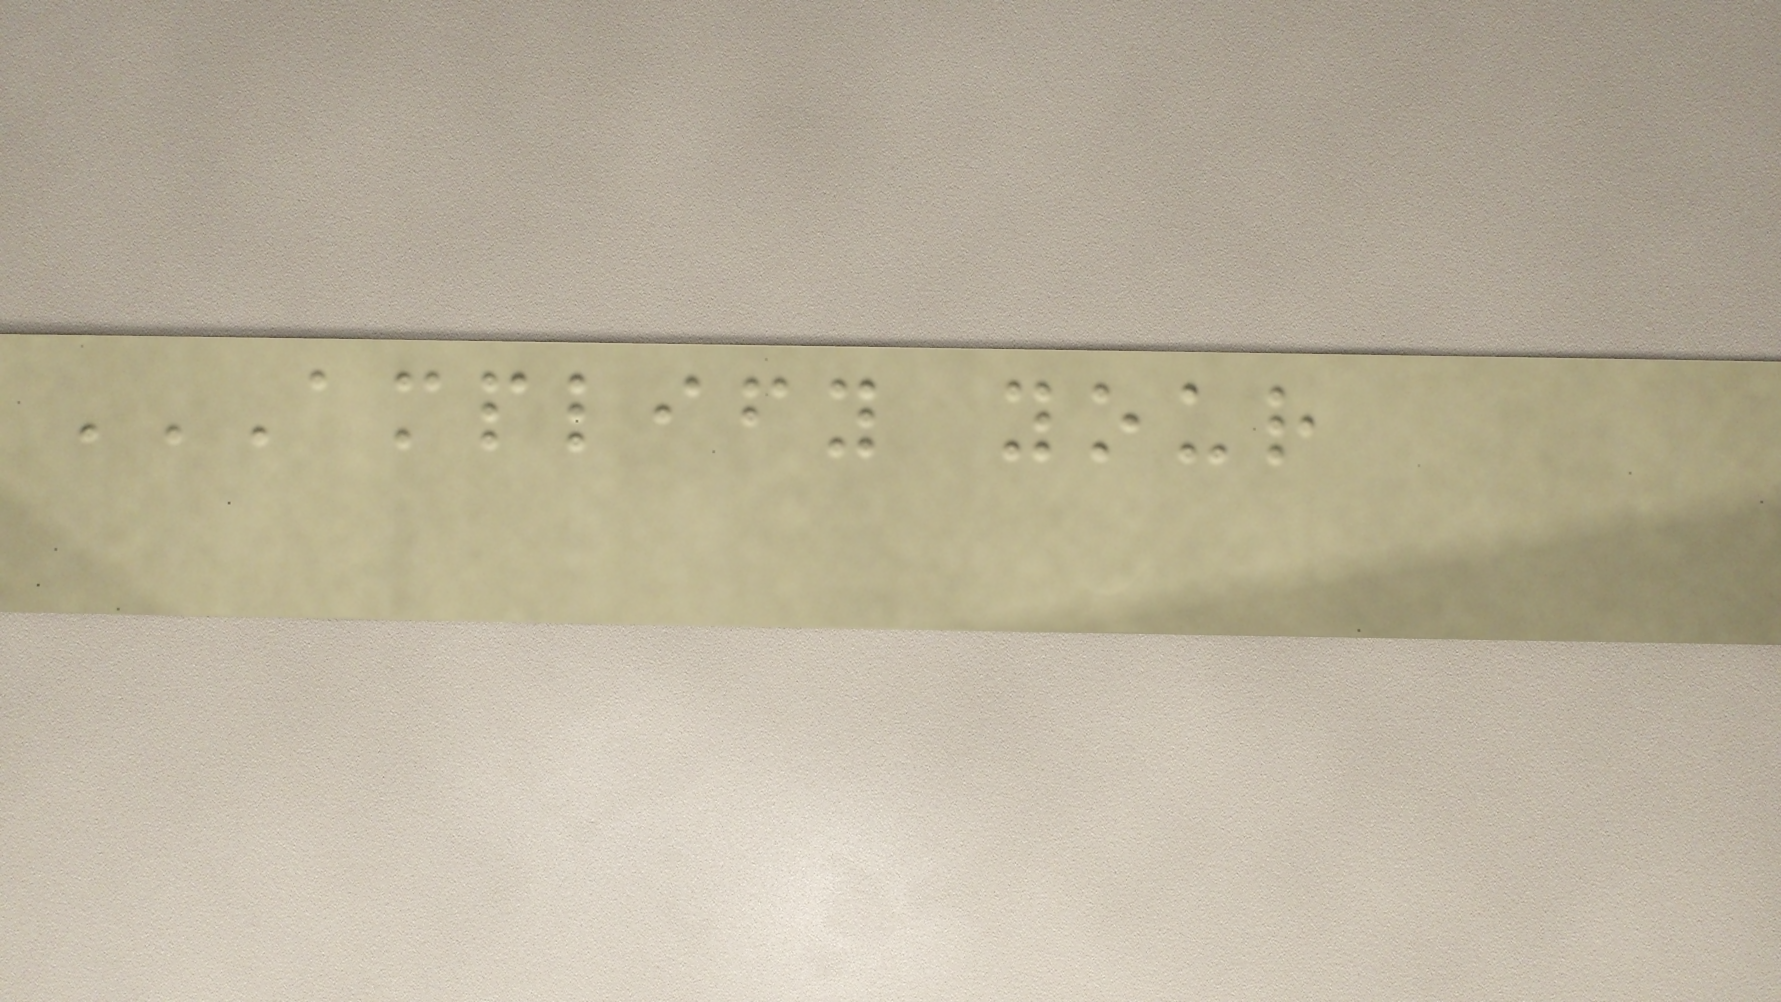AMPLIFY YOUR
